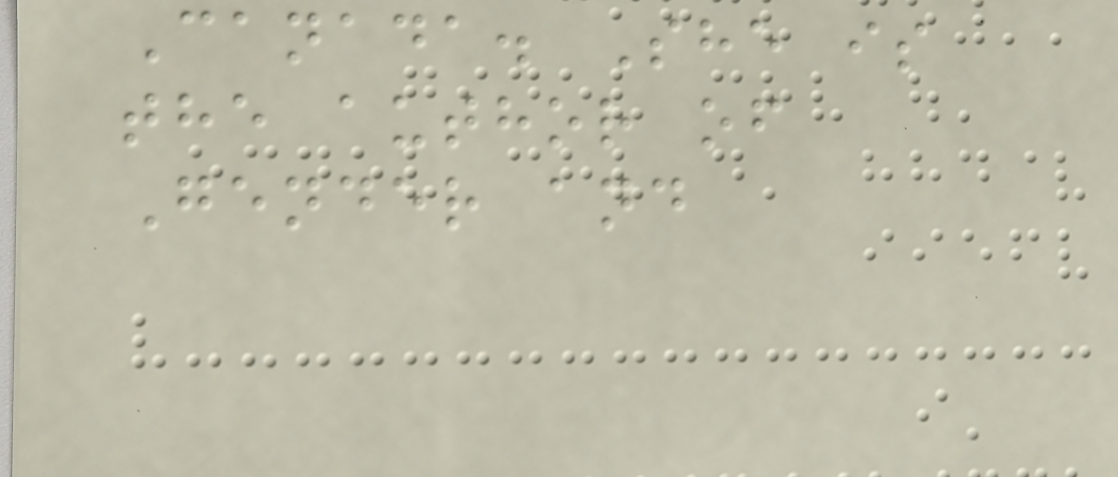Canada. She is
the author of
Gender and
